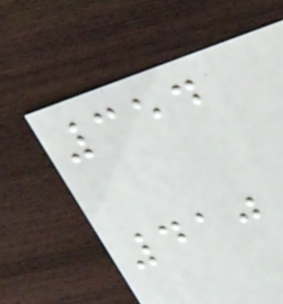354
410
